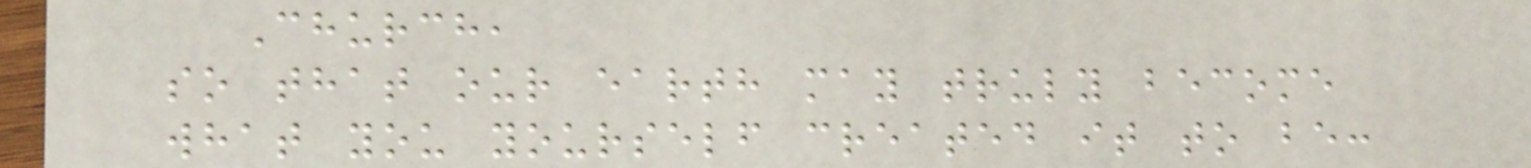Church,
so that our earth may truly become
what you yourself created it to be:
